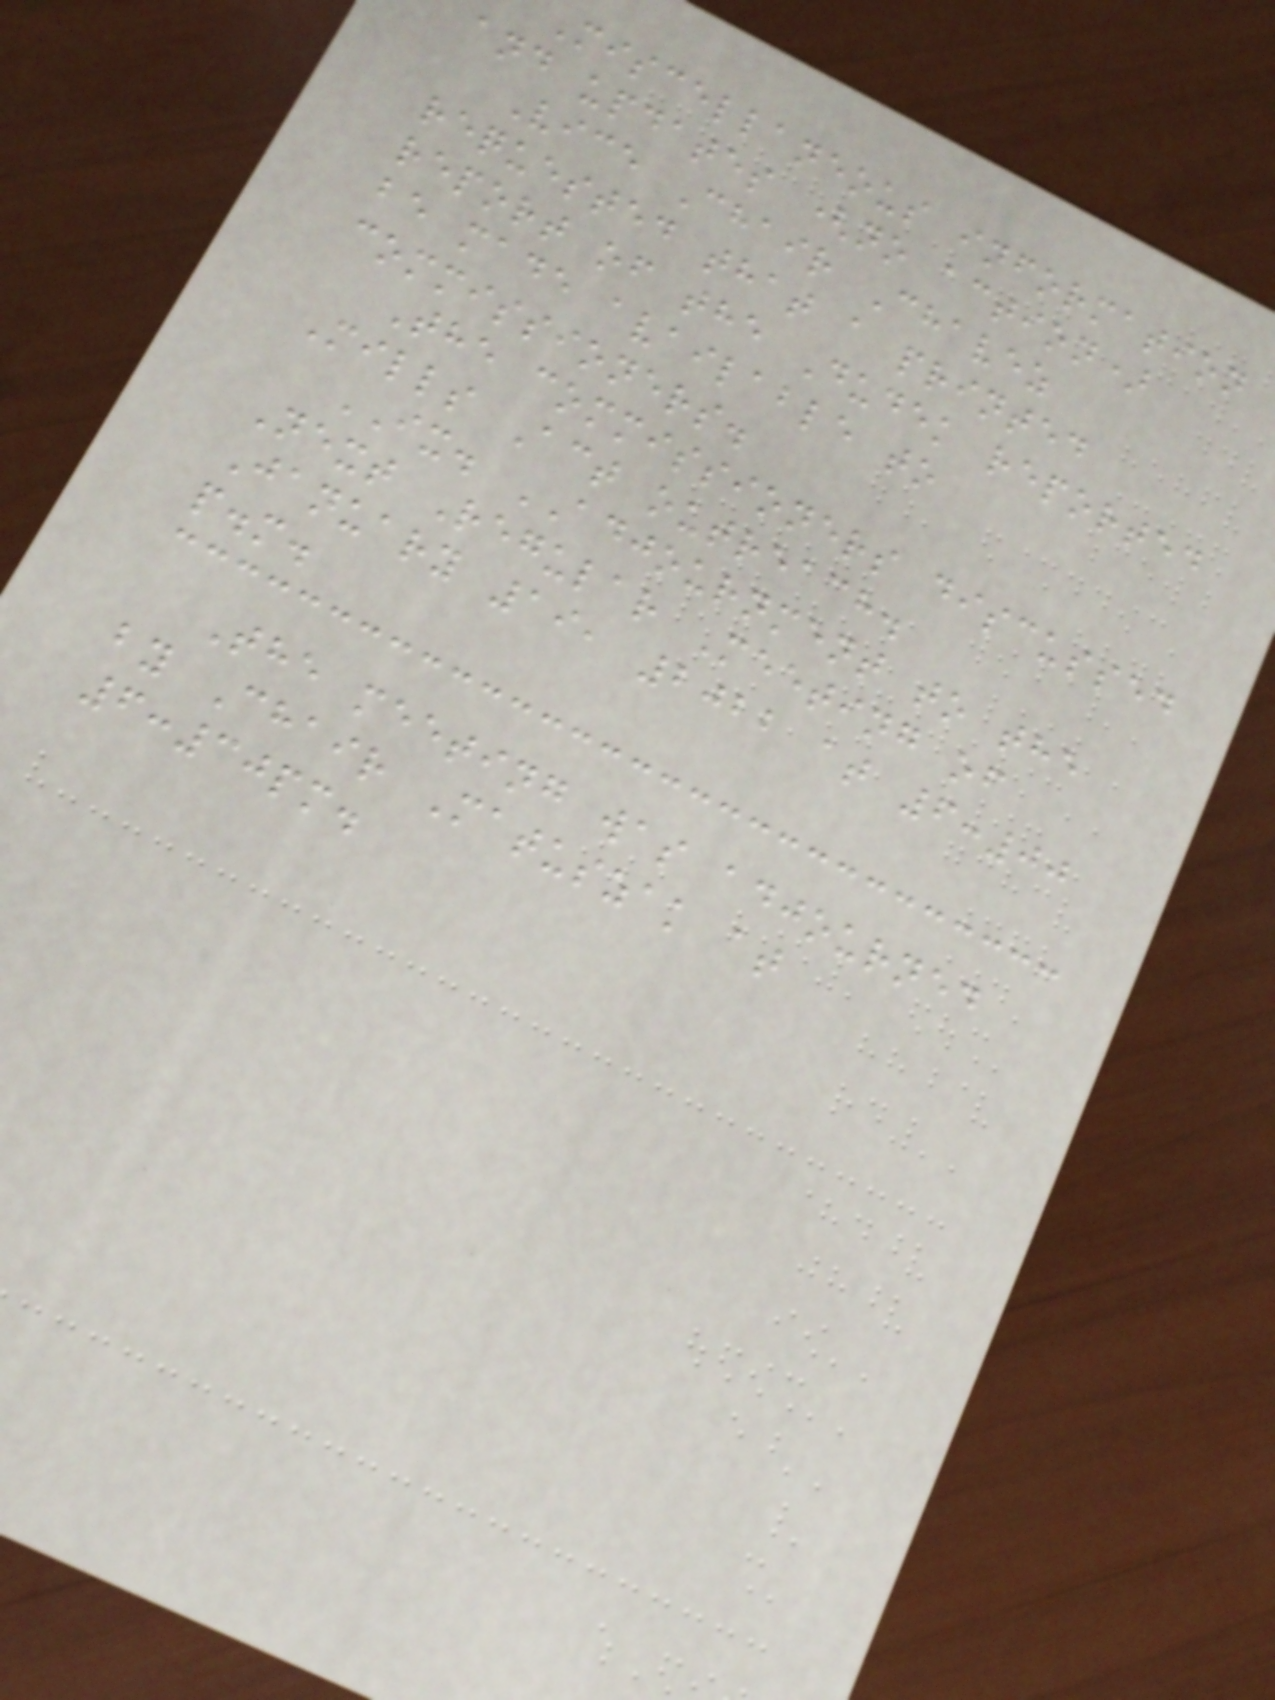Miscellaneous information
and updates (no action)
Vice Chair Chavez
requested that a printed
report of the Dudek reported
be made available to
commissioners.
The commissioners discussed
Mills Act outreach.
IX. ADJOURNMENT to the
Next Regular Meeting of
January 19, 2022 at 6:00
p.m.
The meeting was adjourned
by Chair Matuszak at
6:30pm.
